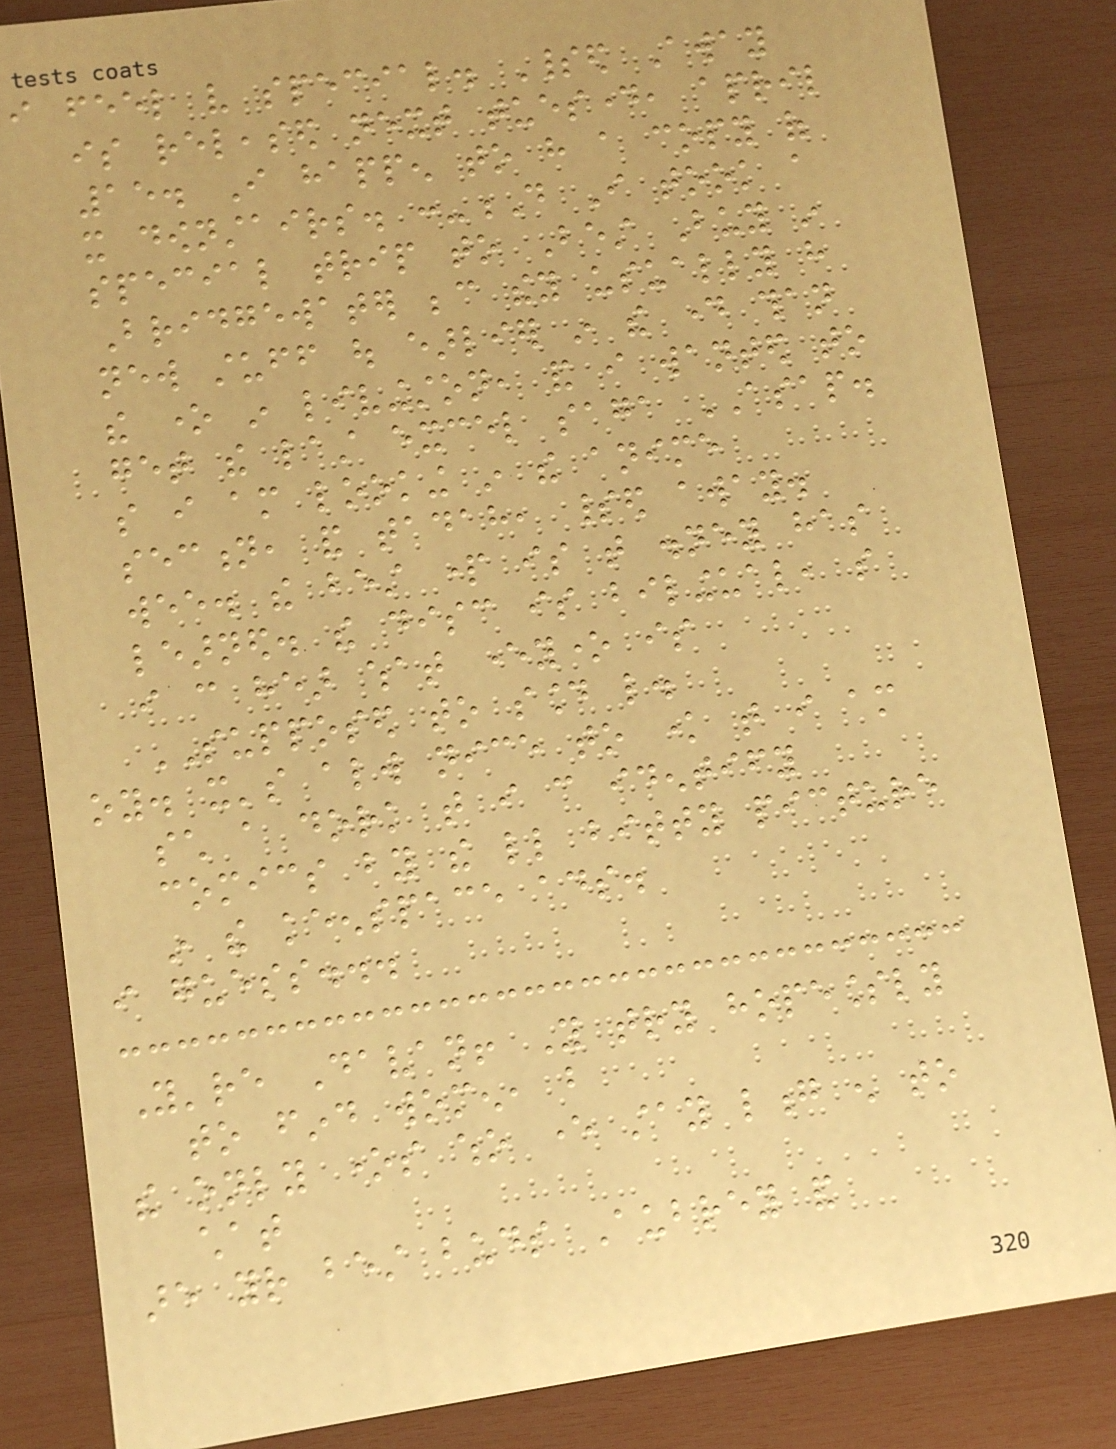i feel very special. Spirited Away
is released next tuesday, april
15. I happen to have a copy of
it downstairs. :-D I took a
special trip to Best Buy in
Bridgewater because they usually have
new stuff out earlier in the day than
the one in livingston, and i wanted to
get the last excel saga ASAP.
so i am looking in the anime
section, and tadah, spirited away.
wee. the best part is that disney has
learned. the disc is bilingual, so
i can hear what everyone is
SUPPOSED to sound like.
oy. it's always nice to know that i am
such a dork that i can identify
comics by the little bitty picture
in the keenspace ads.
i guess...
You're Davan! You try hopelessly
to find women, but
the only ones who ever stay long enough to
chat
are your best buds Aubrey and
